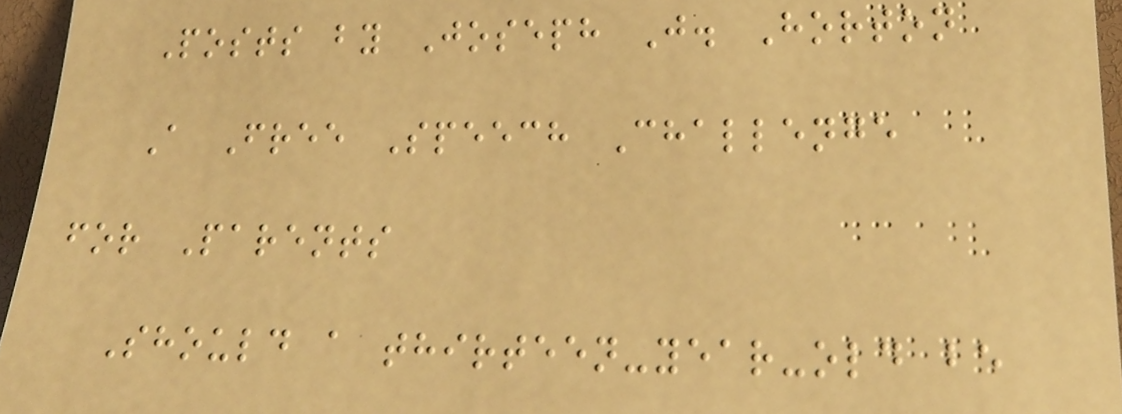Posts by Joseph J. Horton
A Free Speech Challenge
for Parents
Should a thirteen-year-old be
